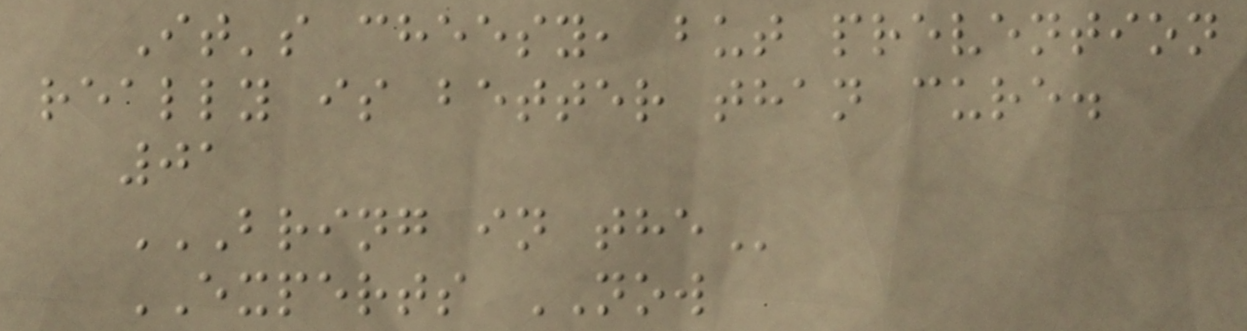It's cheesy, but prevention
really is better than cure.
01
BRING IN THE
EXPERTS NOW
